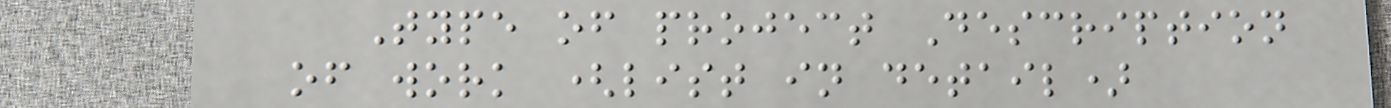Type of project Description
of work (list in detail)
